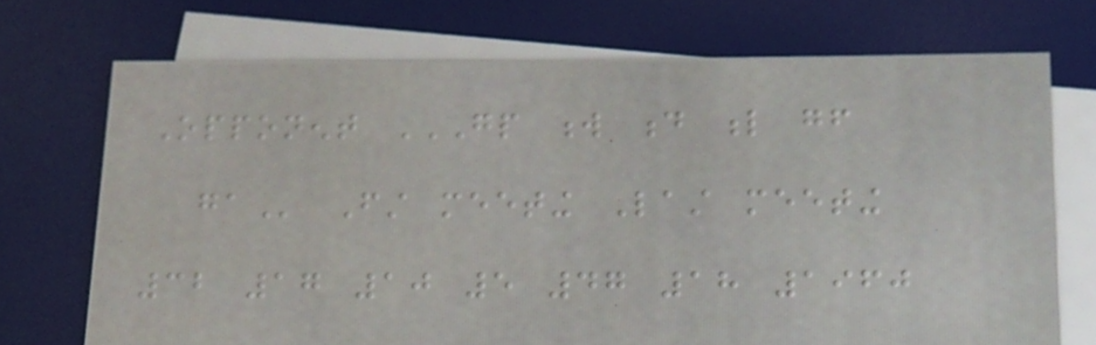Opponent GP W D L GF
GA First meeting Last meeting
32 17 10 5 47 18 1960
